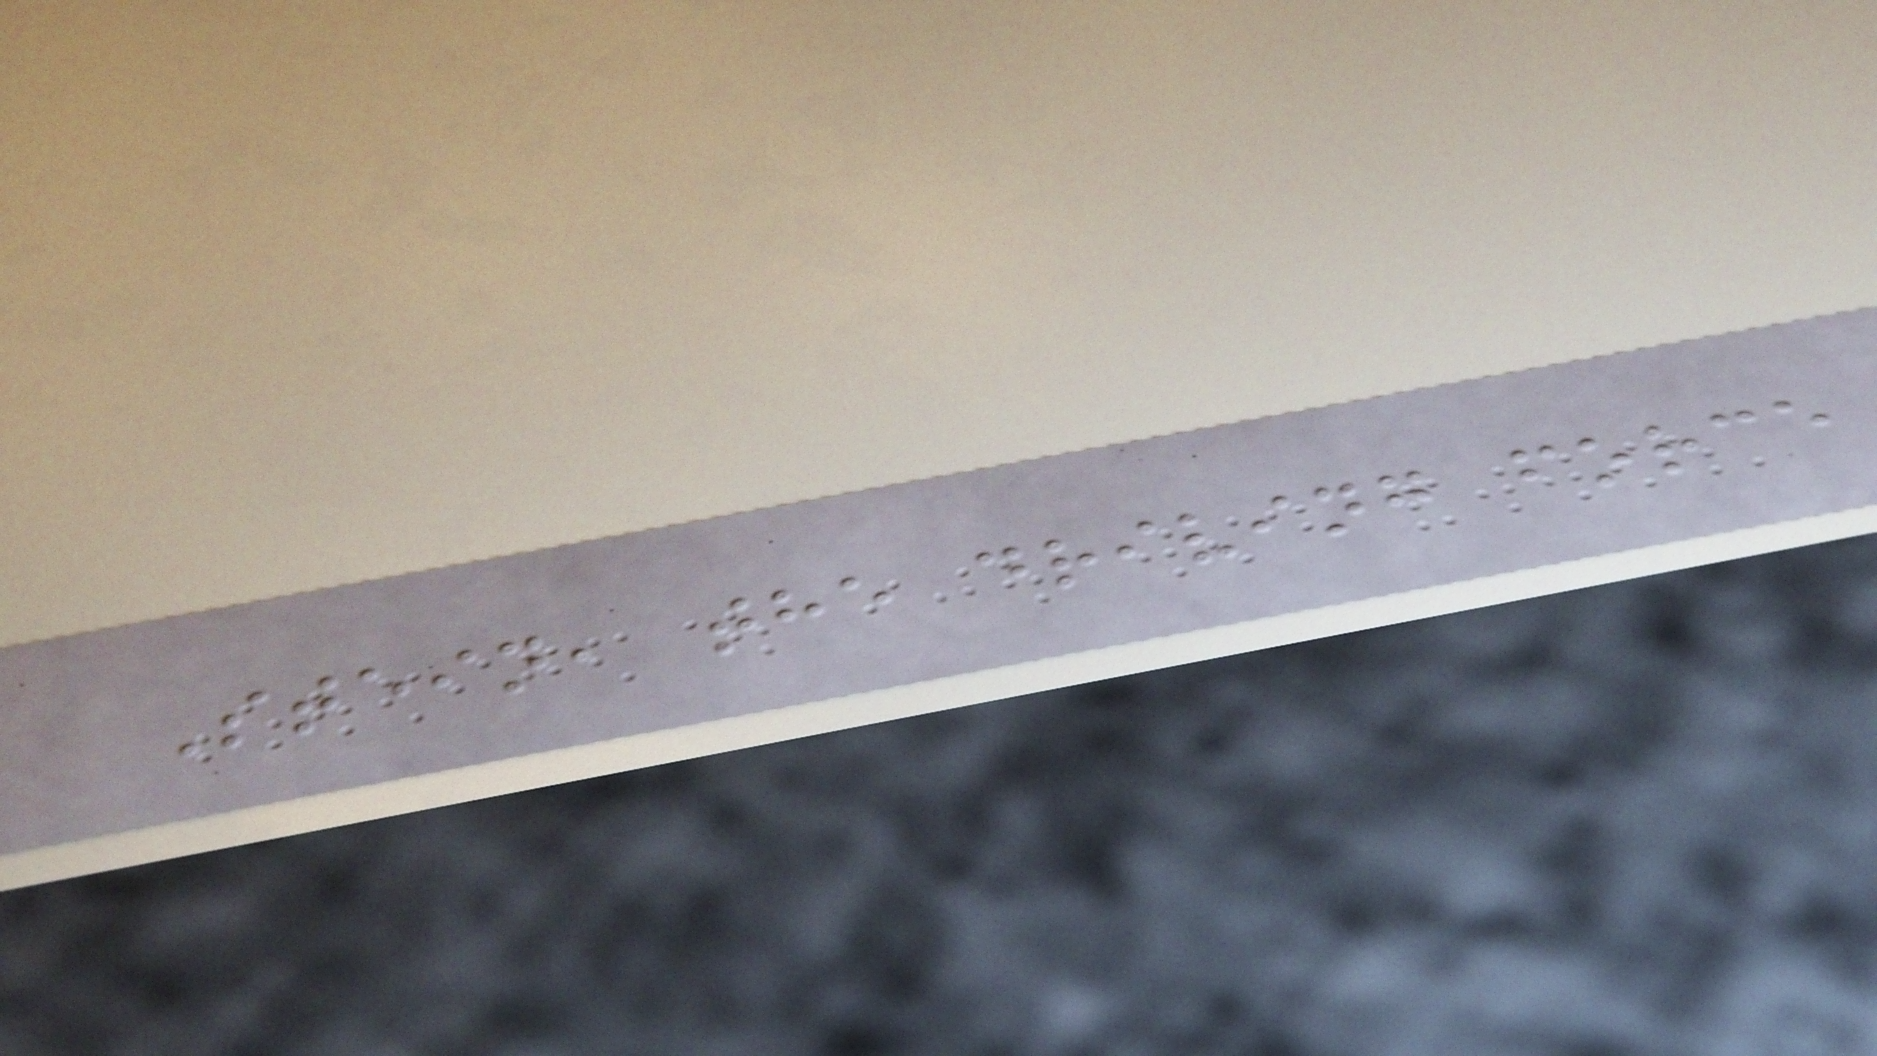Stein, the driving force
